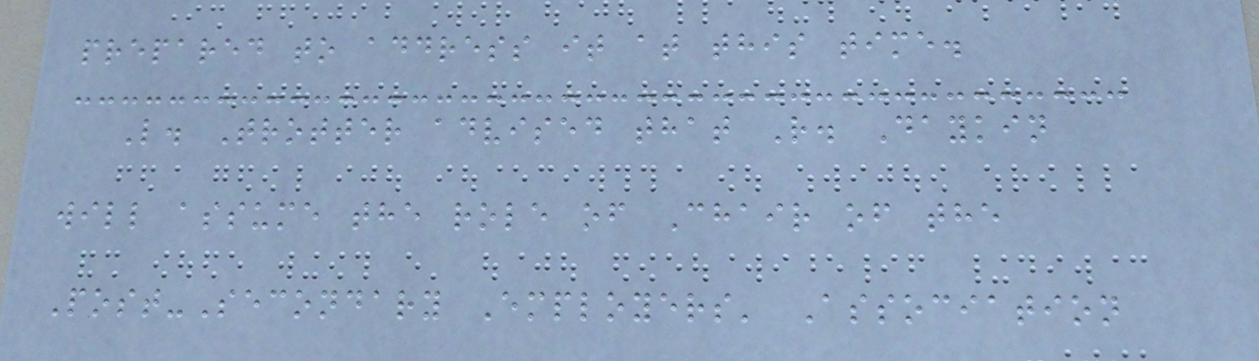prepared to address it at this time.
L. Trotter advised that R. Daykin
will assume the role of Chair of the
Post-Secondary Employers' Association
